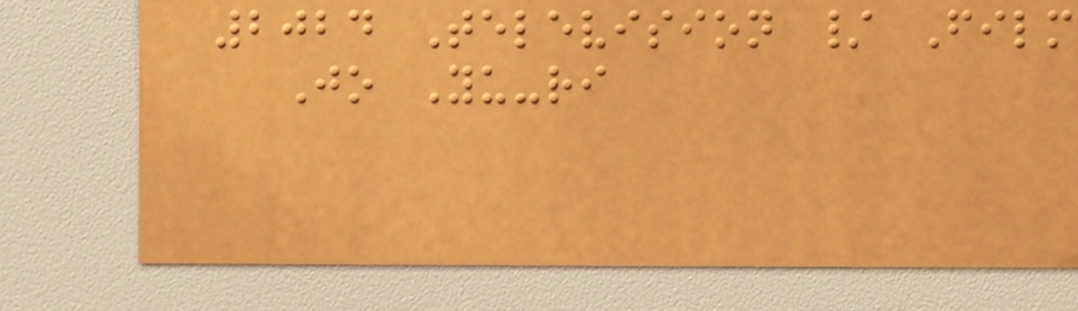2024 Television / Film
Jo Yu-ri
